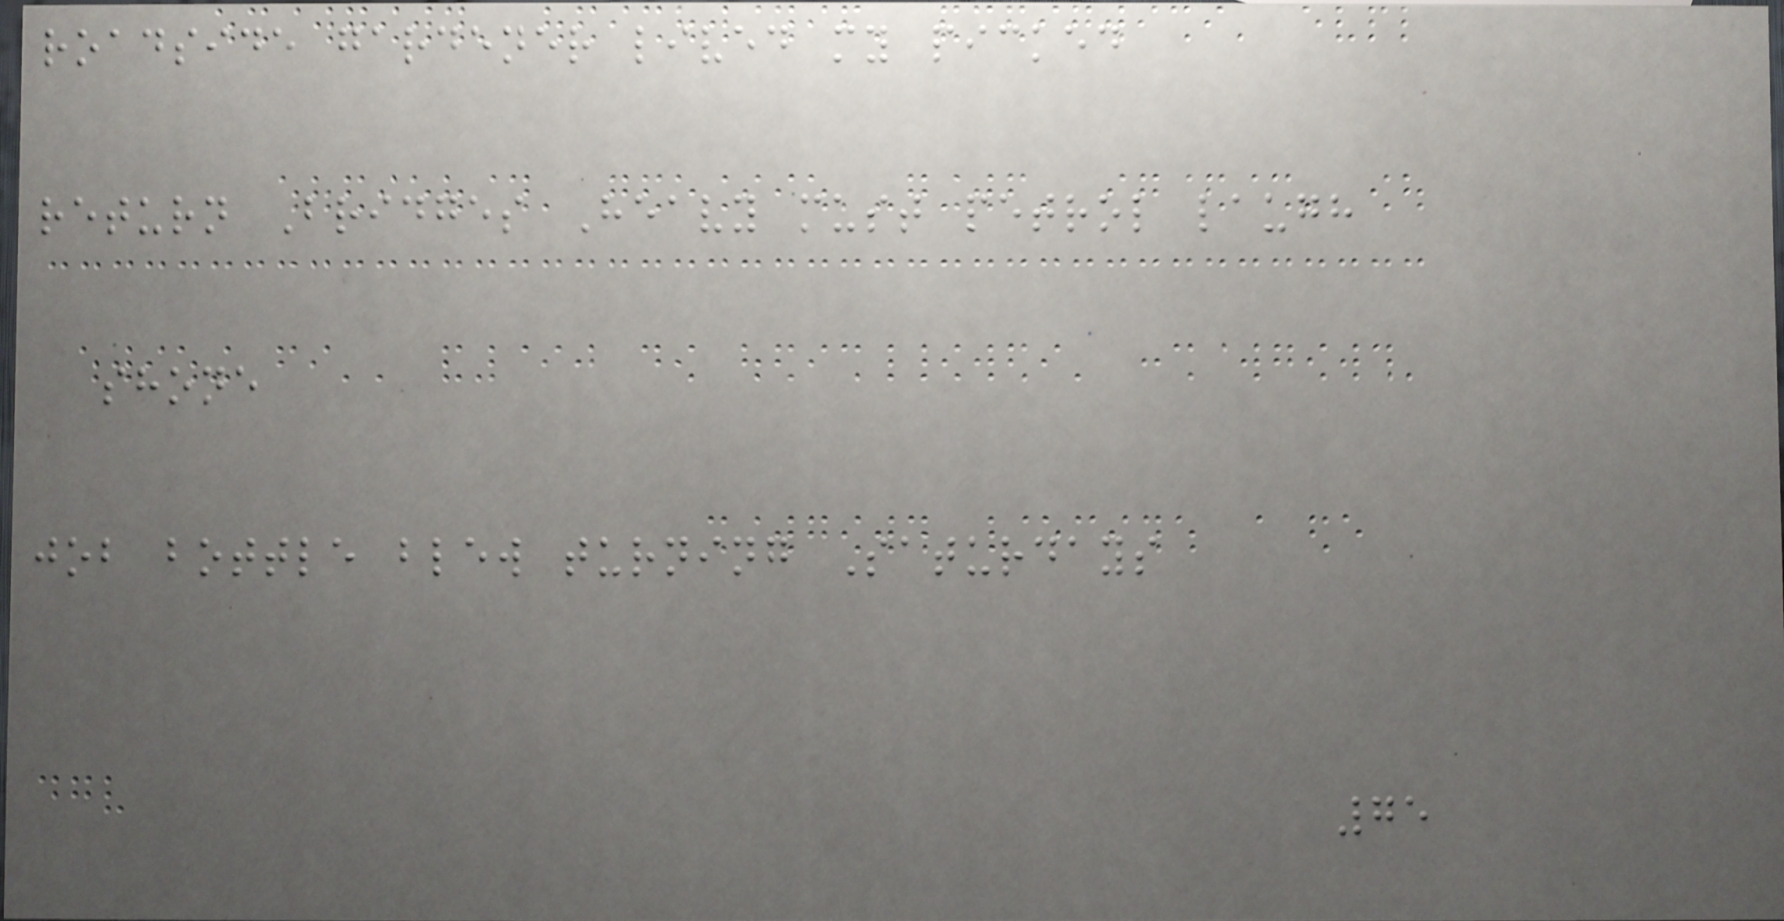roadside gardener lived my picked
return Bridges Heavy must petrol laugh
shone
job bottle blew turning Saturdays
75
